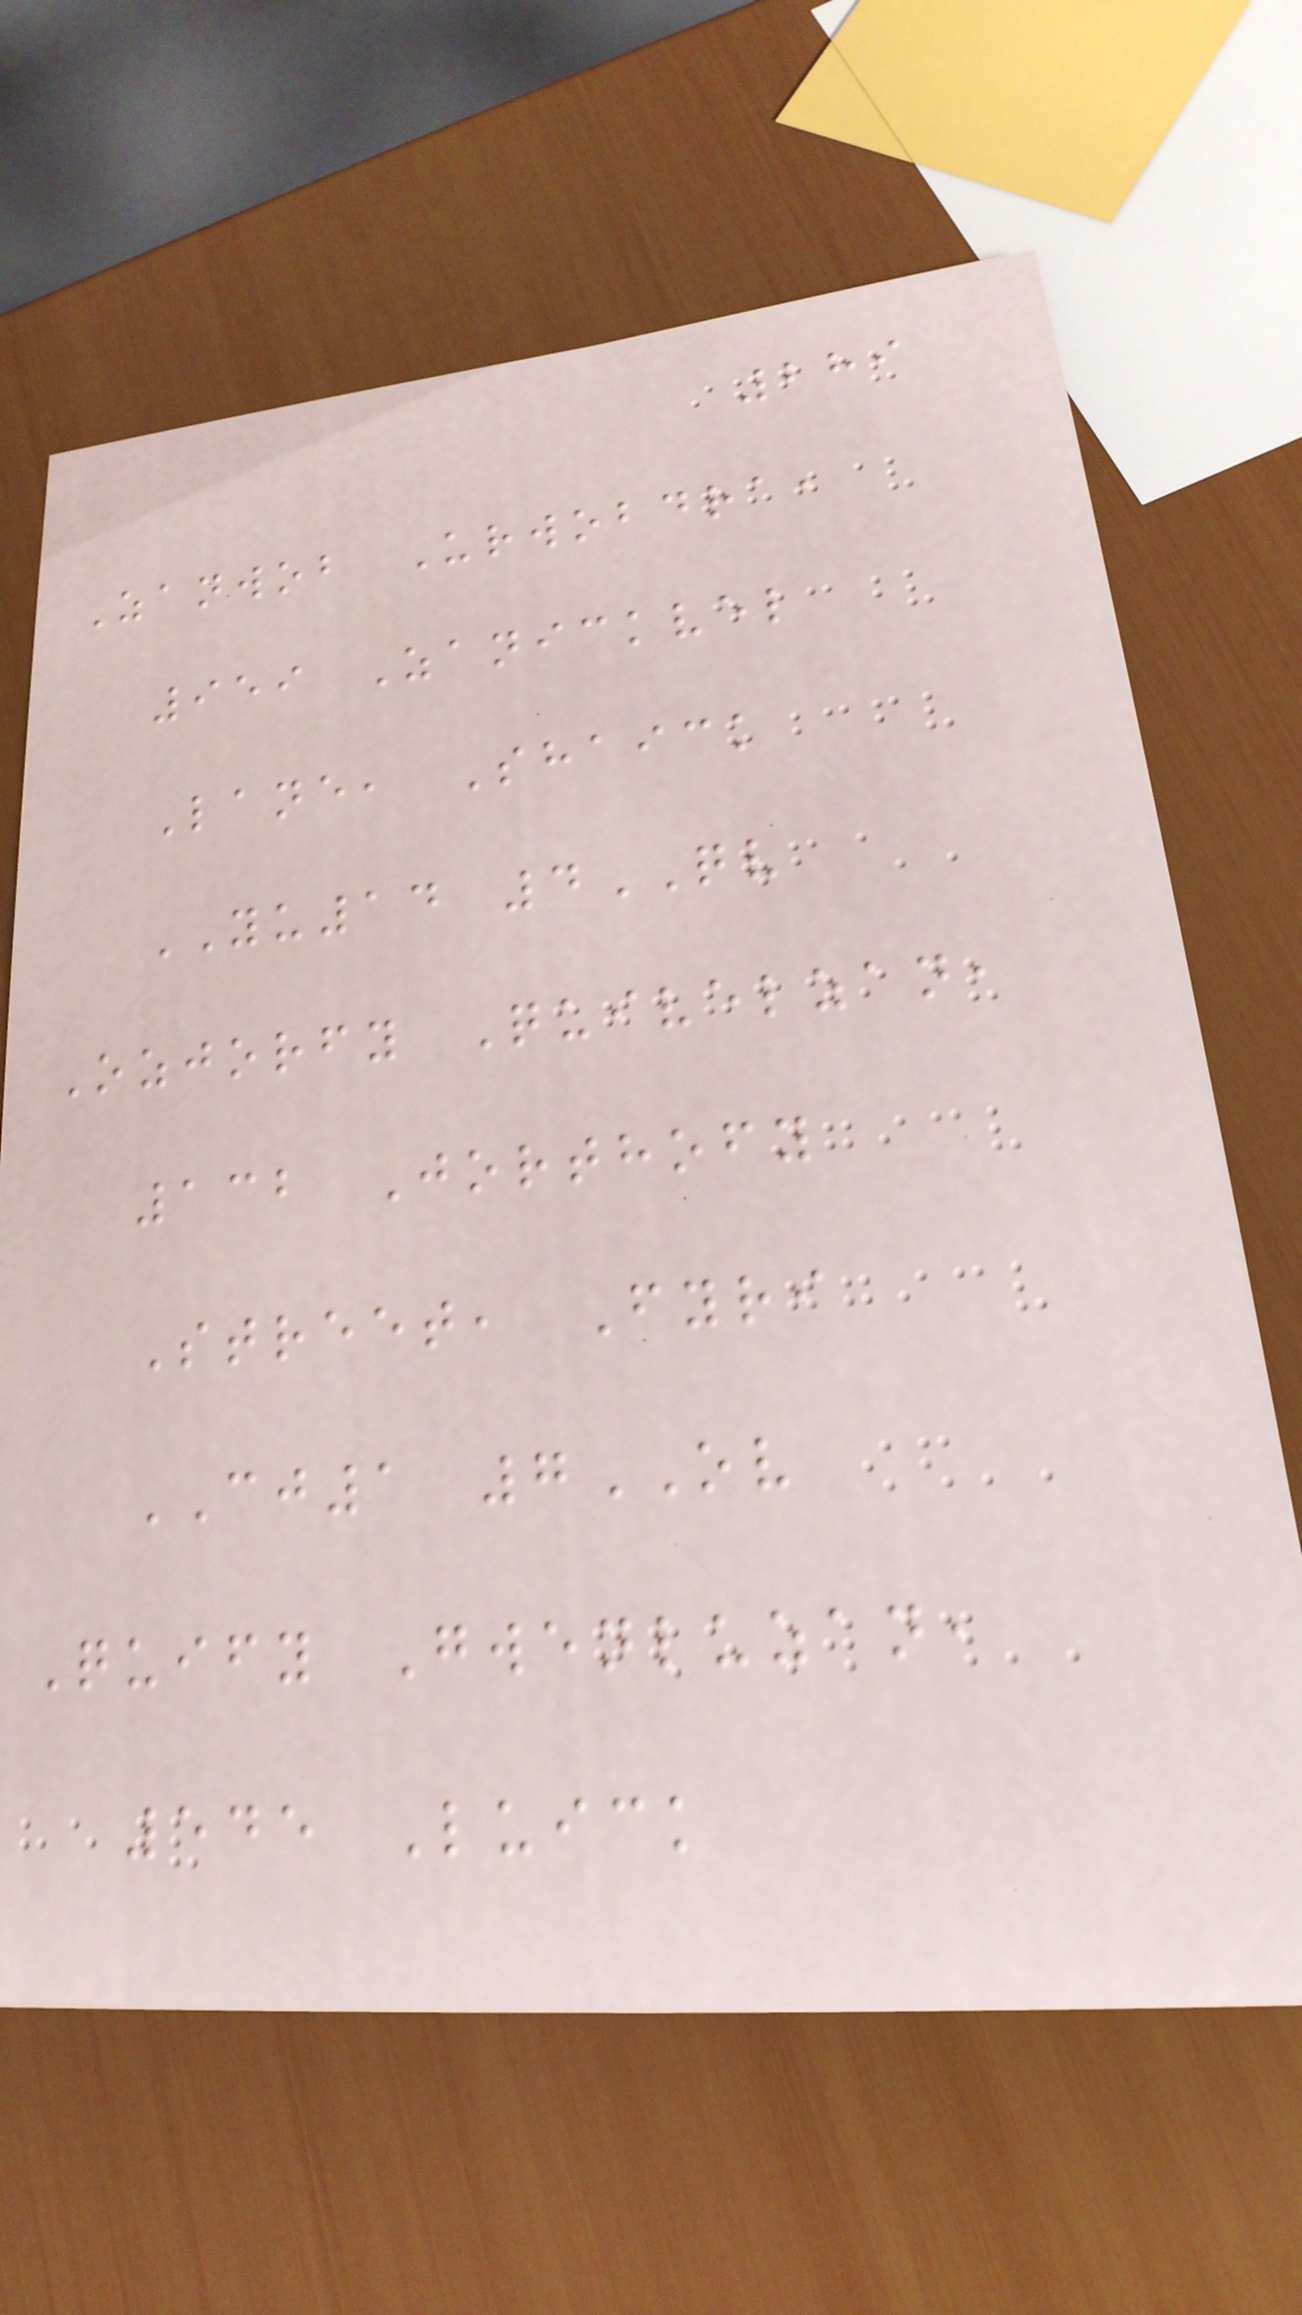289
Zanwob Urwobdra,
959 Zanickvel
Lane, Shaick
YU14 4QV
Ozjorfy Quivelzan,
132 Jorthofy
Street, Fyri
CJ1 7OV
Quify Gwenluzan,
545 Luick
